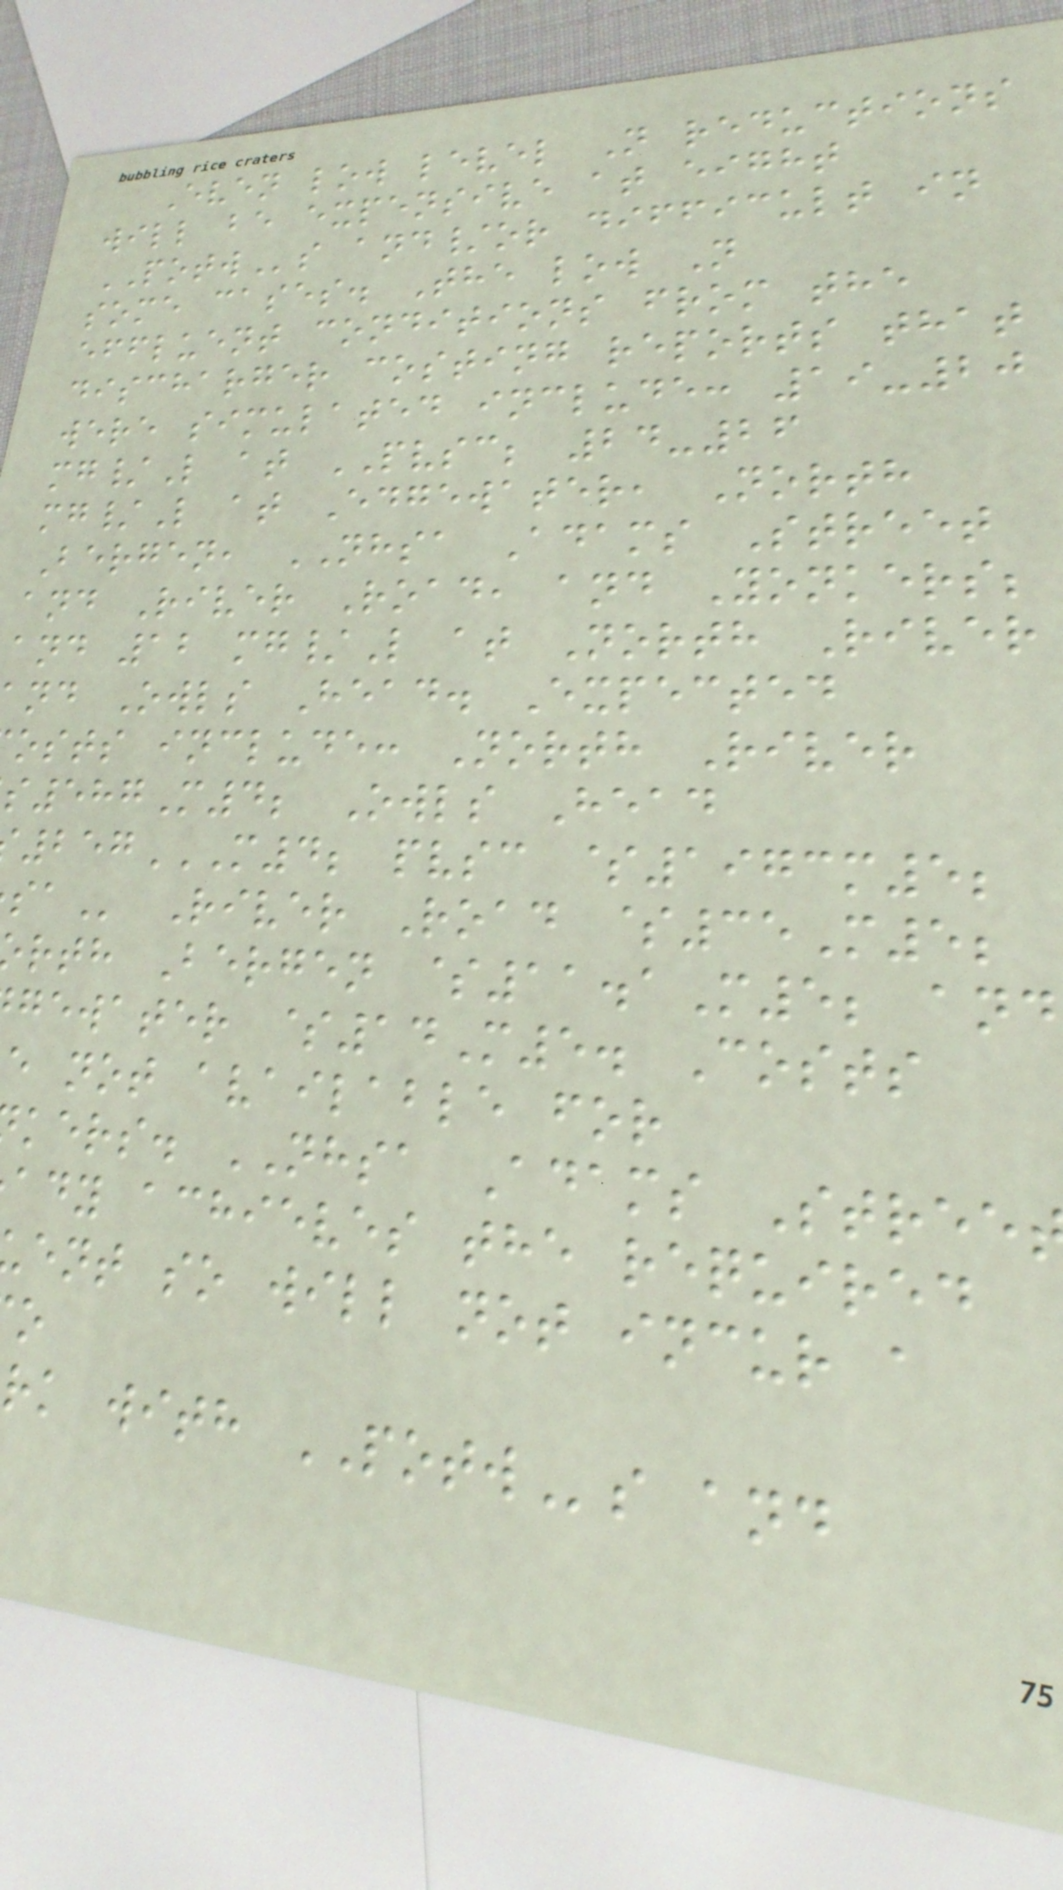Even low level N reductions
will be expensive at eight
POTWs and/or difficult in
some cases. The low N
effluent conditions from the
discharger costing reports that
were simulated include: 19-20
mg/L at PVSC; 24-26
mg/L at Edgewater, North
Bergen, NHSA Adams Street
and River Road, and Yonkers;
and 12 mg/L at North River
nd Owls Head. Expected
osts include: North River
587M4; Owls Head
River Road $35M5;
rth Bergen $11.1M5; and
gewater $14M5. Costs
e not available for
kers. NHSA Adams Stree
ady achieves the required
ent so will not incur a
rk with POTWs and
